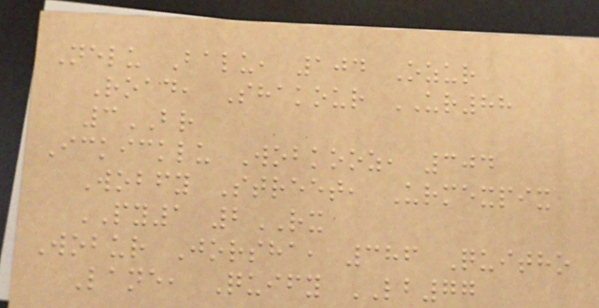Nelu Balu, 104 Ozur
Road, Shakour UR88
3BR
Ickicklu Wobkooz, 304
Wobfy Street, Urmexpix
PY1 2RX
Wobur Jorsha, 386 Quitho
Lane, Quify LB77
